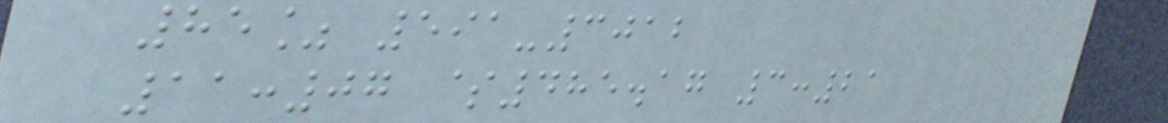85% 591-3012
11:07 $485.17 3:21
